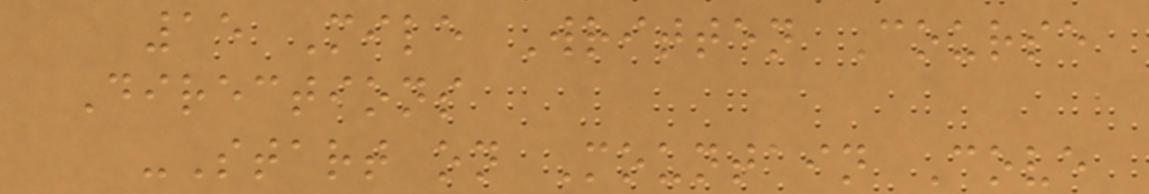15 Mile Written Course
Directions
-Start on Mountain Cove
